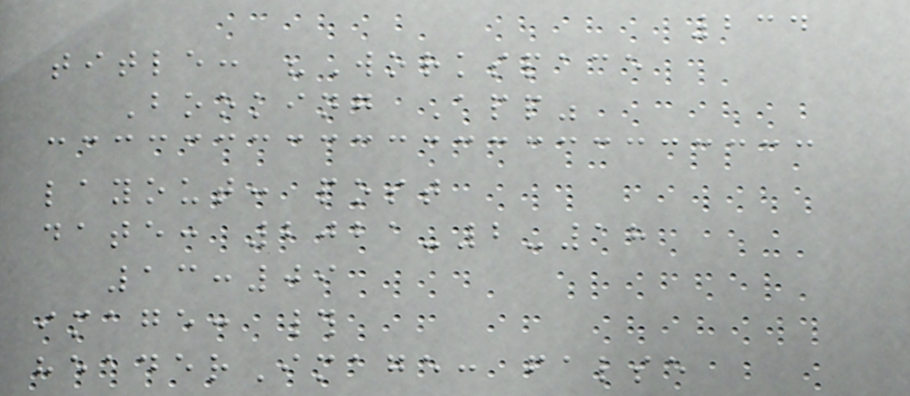234
title: "Workspace
Booking App"
layout: post
date: 2021-2-18
13:09
image: #
headerImage: false
